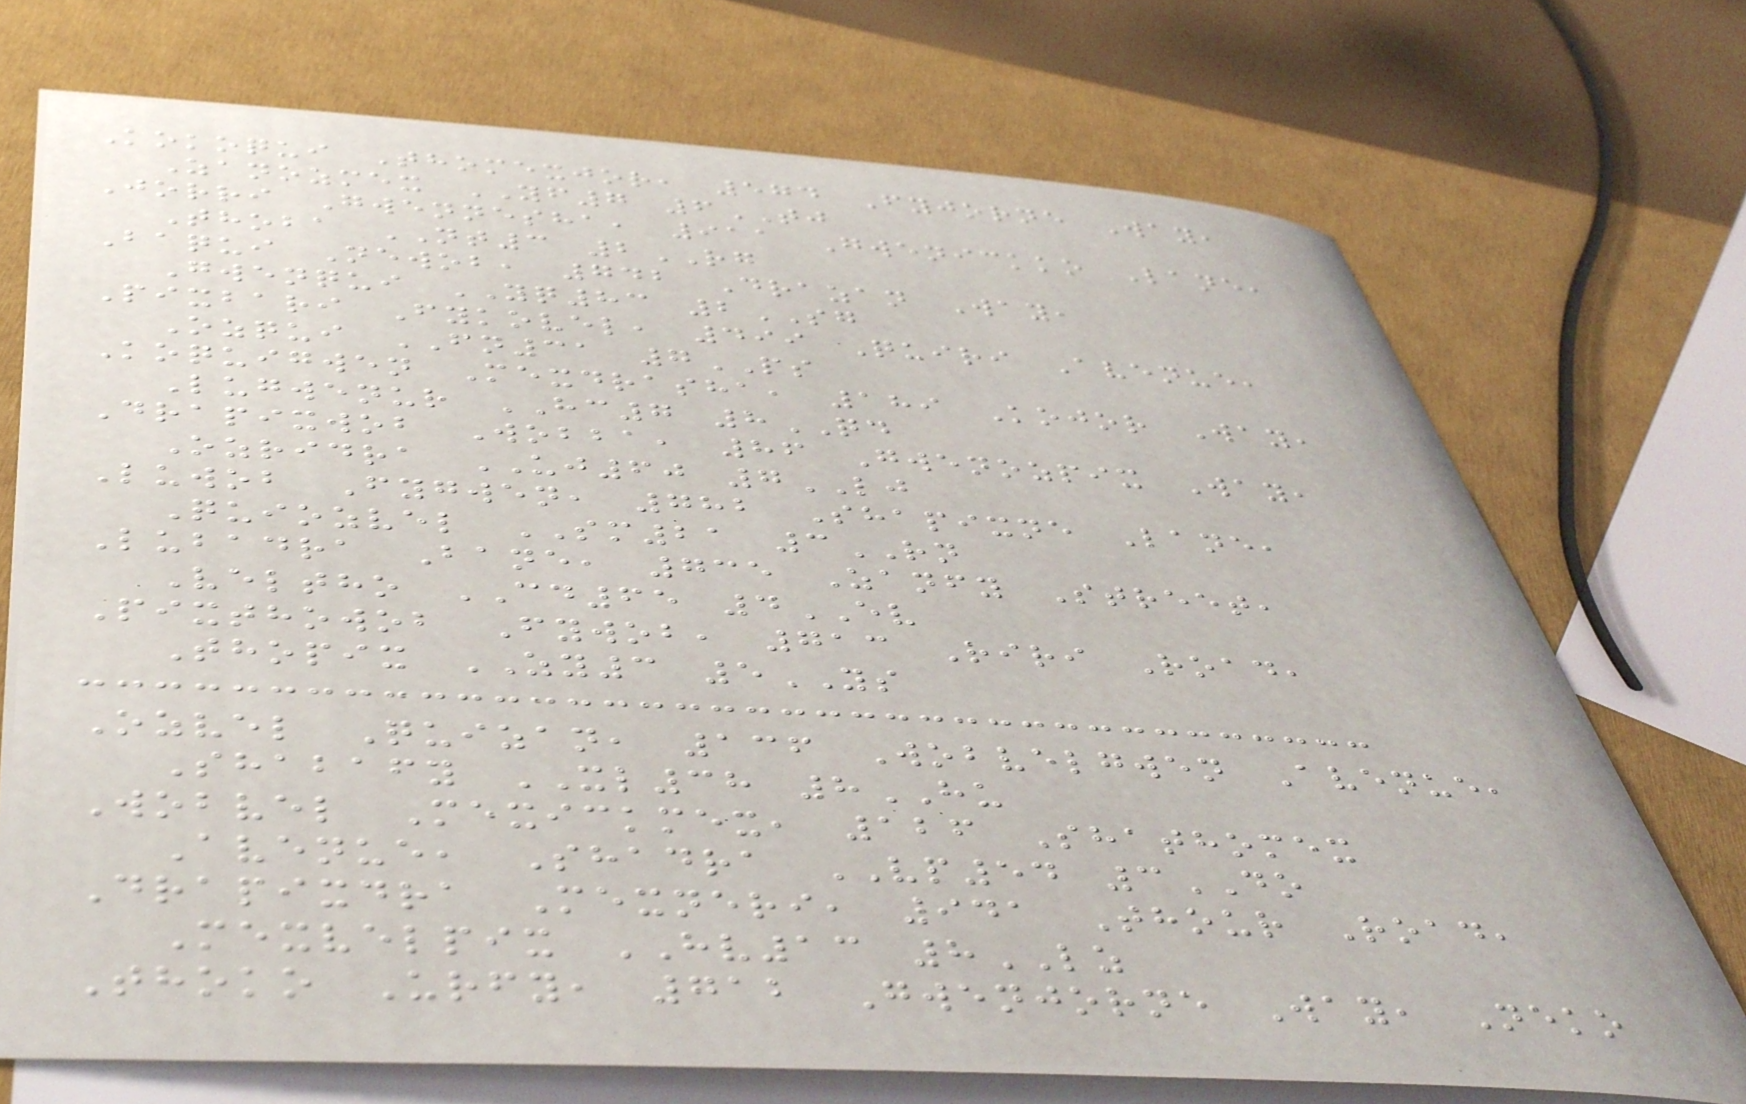Kokoqui Thomexjor, 574 Fyjorne Way,
Zanozmex YF7 6TJ
Jorri Gwennesha, 911 Gwenickko Lane,
Thoba NT3 2RG
Baqui Newob, 742 Drazan Way,
Gwenqui YQ83 2SG
Pixbari Fykovel, 499 Quiri Avenue,
Ozqui FN31 7PS
Koquigwen Mexdrasha, 189 Kojor Way,
Lugwenur HC7 8QD
Drapixwob Wobba, 86 Gwenozpix Way,
Ozridra UJ60 7LJ
Luwob Fygwen, 782 Shapixne Lane,
Quiozvel SM21 3RN
Lubadra Bane, 735 Zanfy Street,
Veltho CD65 4EV
Pixthowob Fywob, 713 Riri Road,
Thopix ZY3 5YS
Ozvel Quizan, 136 Wobvelgwen Avenue,
Shabafy XL38 8HU
Wobvel Mexickmex, 126 Shathomex
Avenue, Shadra VP54 3DO
Drapixdra Mexneri, 941 Thour Road,
Mexvelpix HV13 8LZ
Thoko Urfy, 712 Gwenjorne Way, Neko
